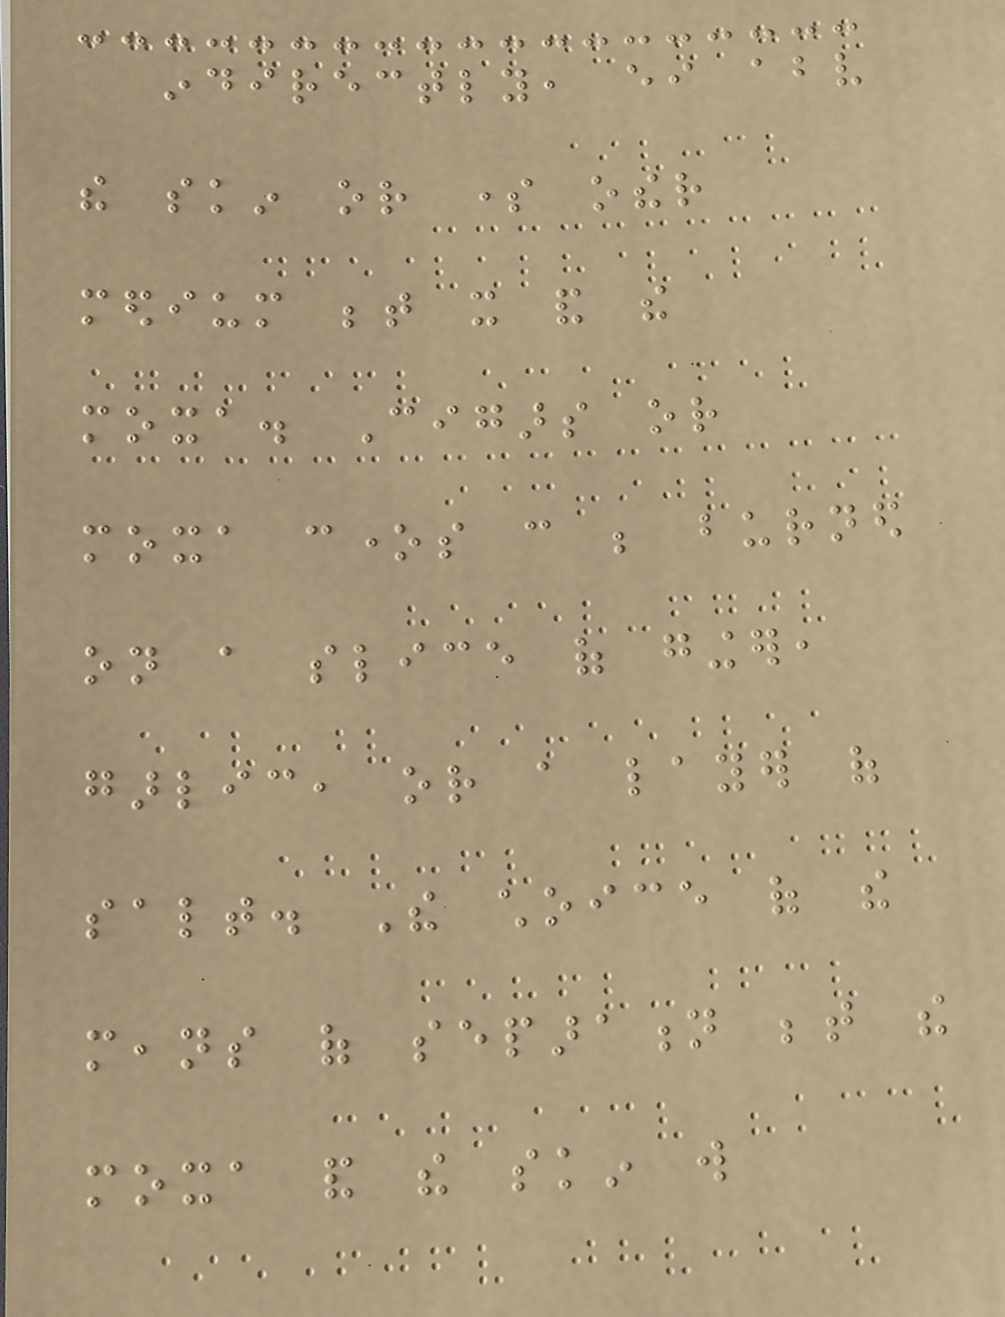indirectly, either above
the skin or some other
medium between it and the
moxa. Cigars or
moxa cones can be burned
on a slice of ginger,
garlic, or a layer of
salt. The choice of the
means of separation between the
moxa and the skin will
